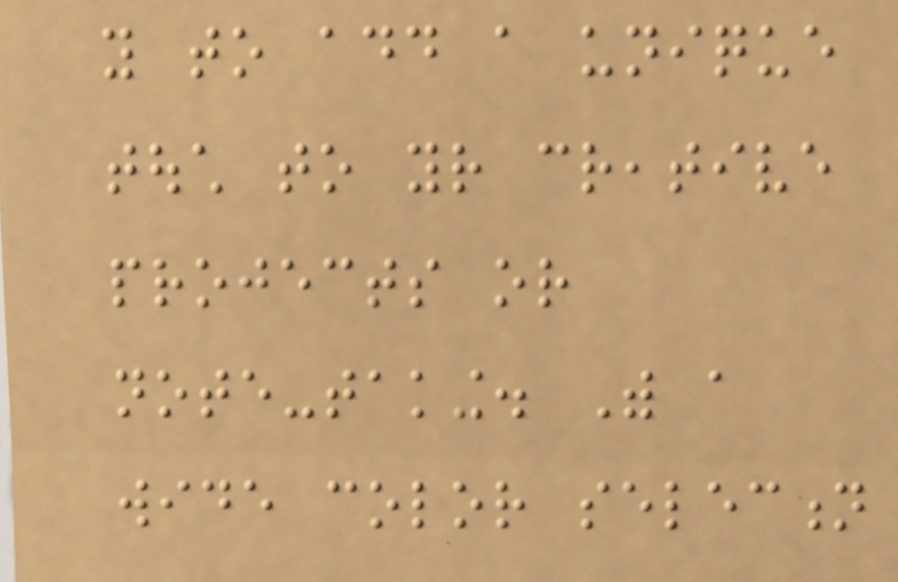you to add a unique
touch to your creative
projects or
note-taking. With a
wide color selection
